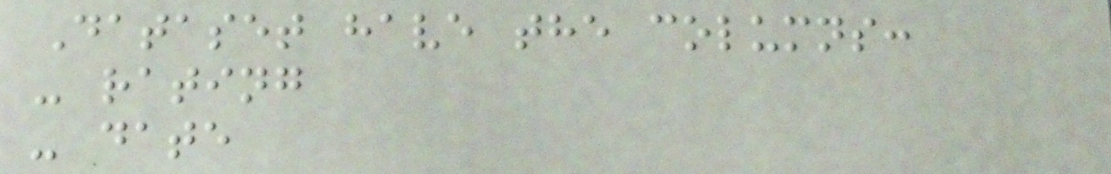Dataset have the columns:
- rating
- date
